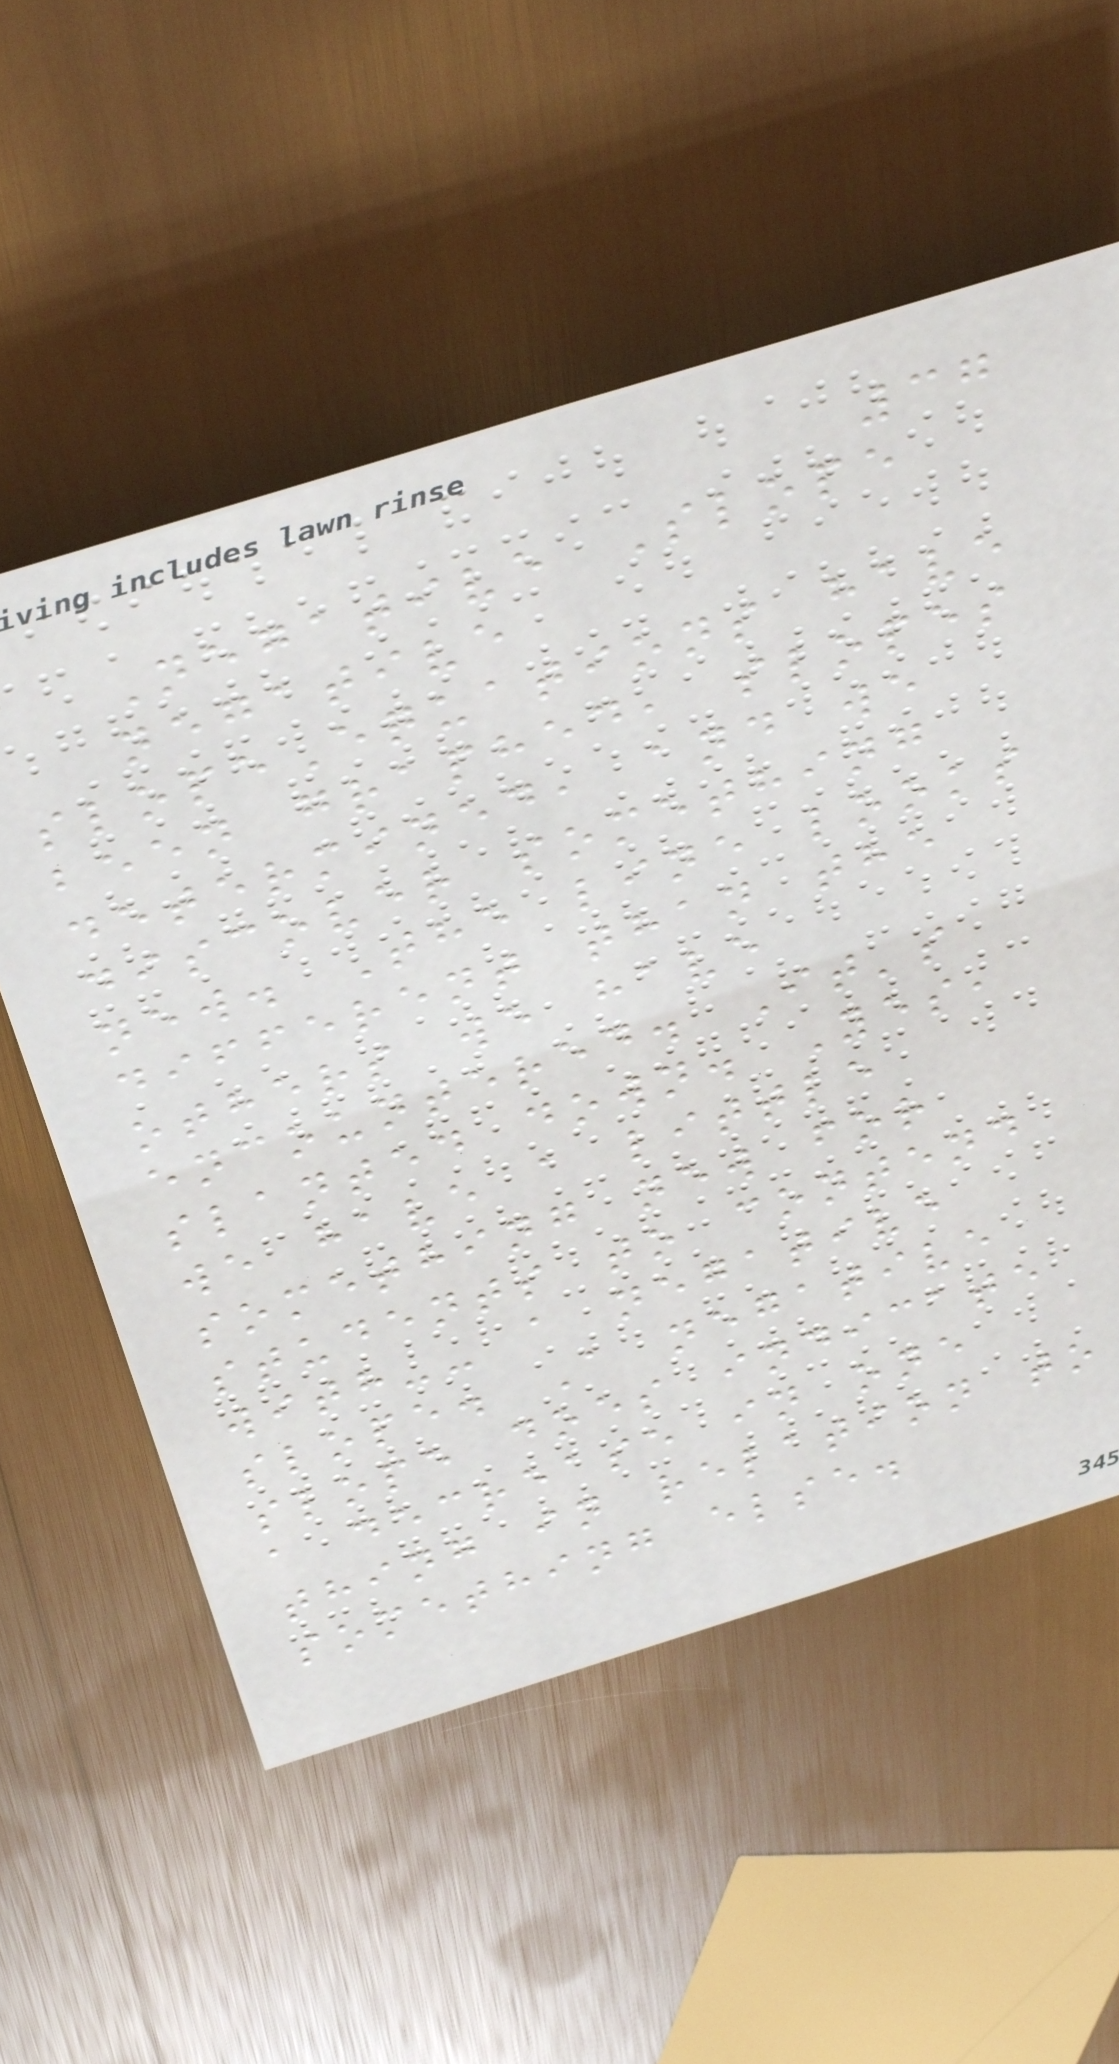37
Negative Slope
negative
slopeEquations have
been graphed, slopes
determined, and we
discover something
new. The line looks
different than the
others we have
encountered. It's
slanted down. Yes,
we have a little
something new for
students to contend
with-- a negative
slope. A negative
slope does indicate
a decrease in one
thing in relation to
something else.
